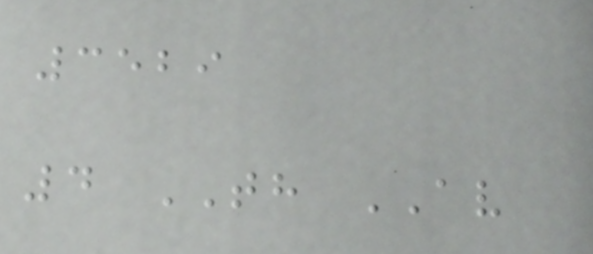3529
4 TH AV
